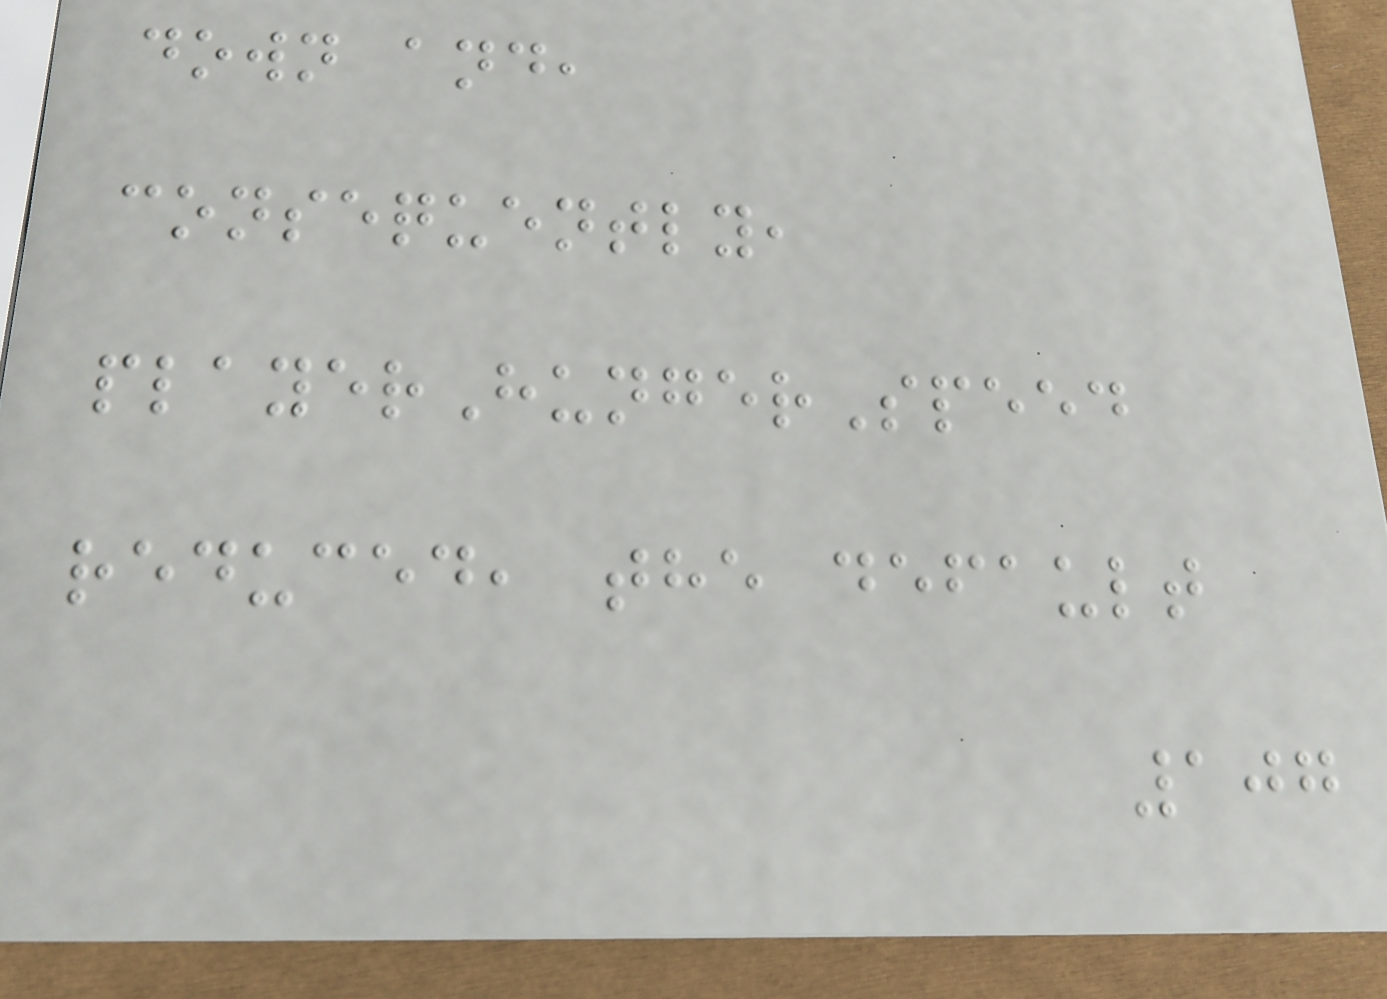down and,
consequently,
playerHungerSpeed
reduced, the default
107
